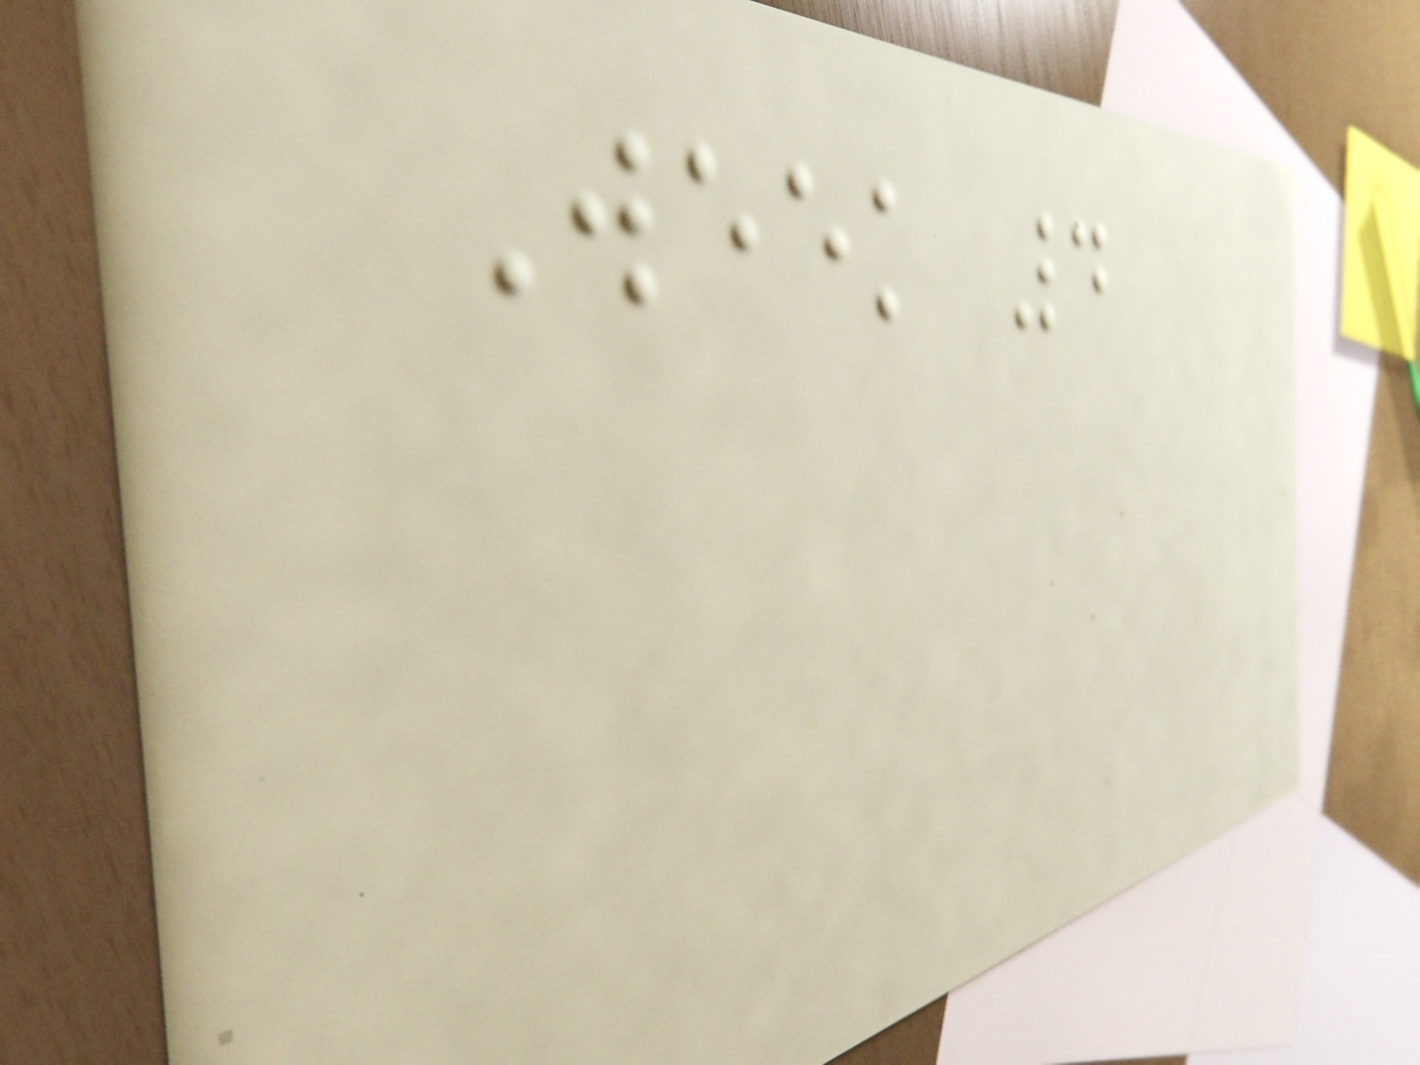Week 4
